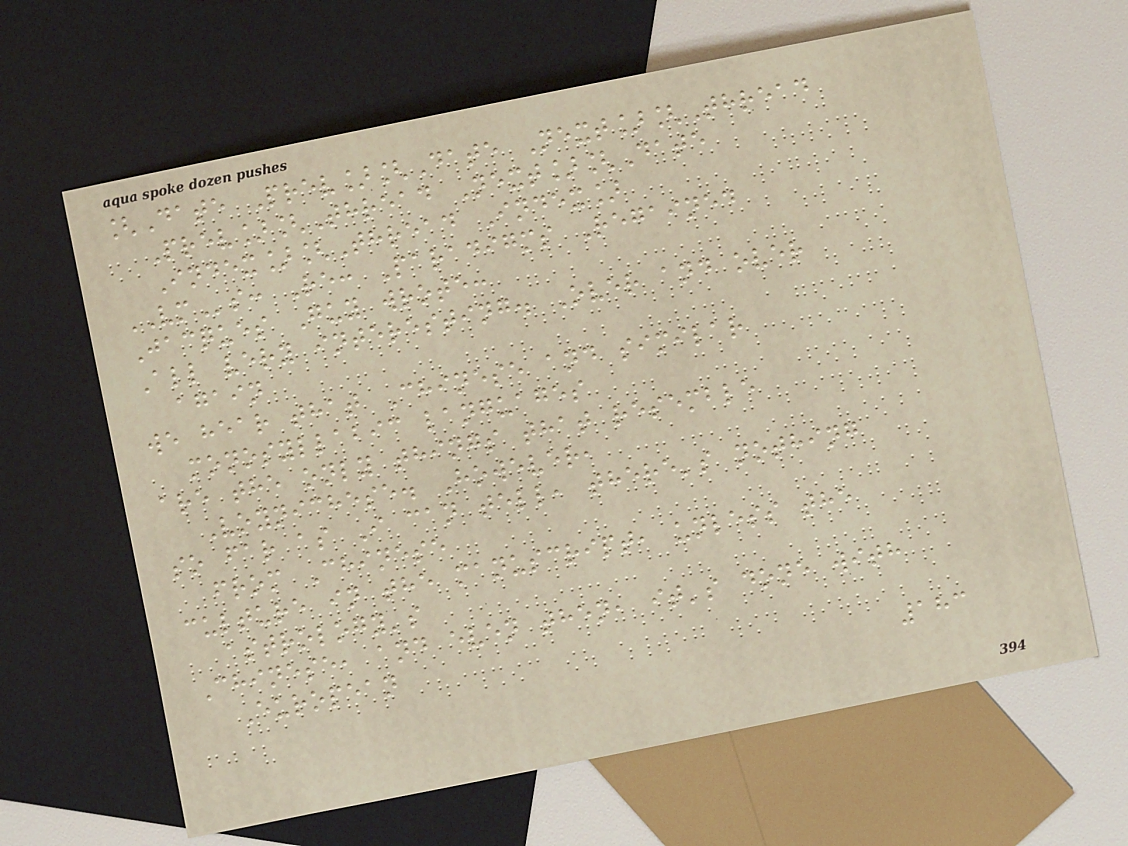[Date Prev][Date Next][Thread
Prev][Thread Next][Date
Index][Thread Index]
VMs: Re: Paradigms Regained
Jacques Guy wrote:
All very interesting. Over and over
again
we hear that Chinese and similar
monosyllabic languages
are the only things that resemble
Voynichese. However,
so far as I can tell, there's nothing
from Chinese
culture in the manuscript, unless the
astrology's
Chinese, and even then, it's done with
European
183
